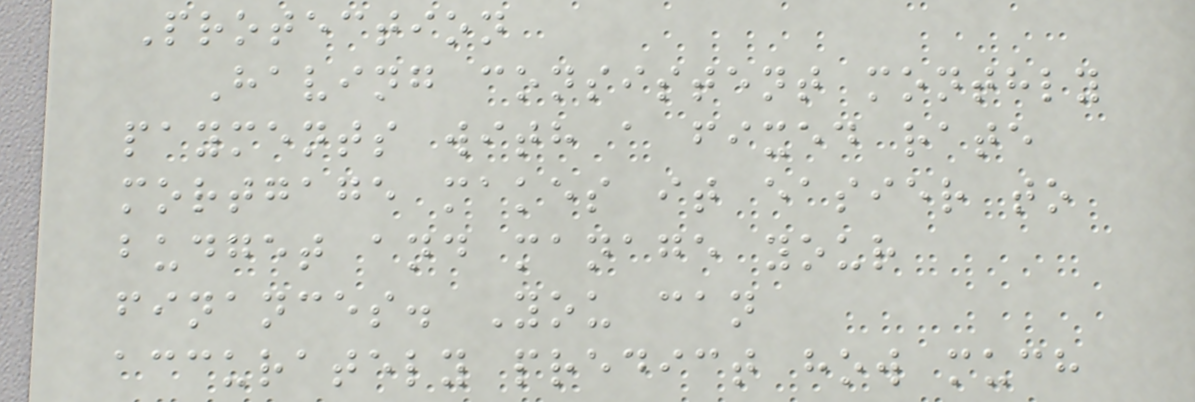Protection
Having consistent monthly
payments with a fixed rate
mortgage makes it easier to
budget and manage your
finances. You can
accurately predict how much
